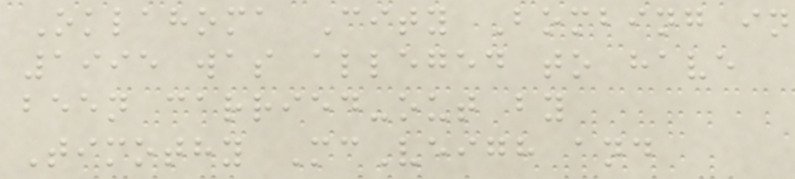Oklahoma City Bombing in
1995 was alleged to have
been carried-out by
Timothy McVeigh and
